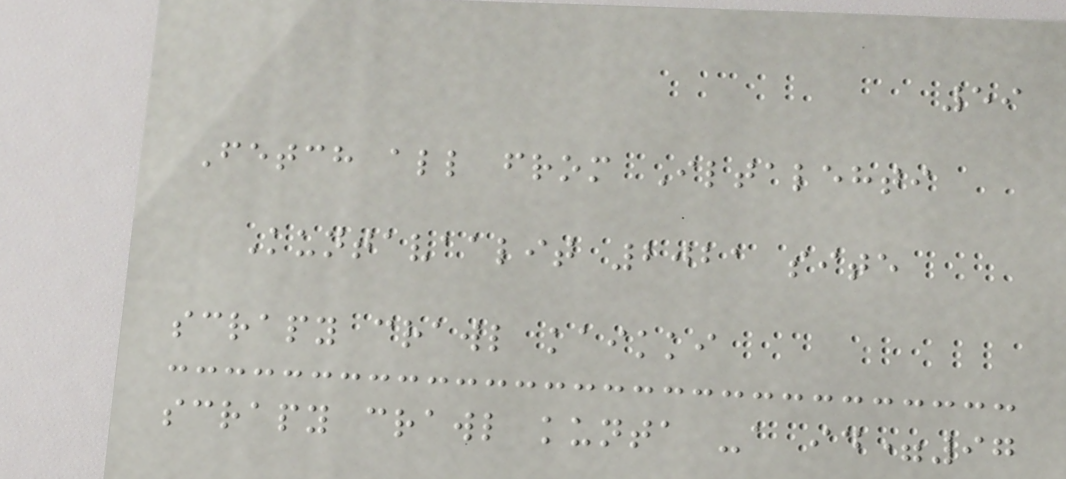59
Fetch all from Iltalehti
Kuntavaalit 2021 site
scrapy crawl kaikki
scrapy crawl kunta -a id=97
